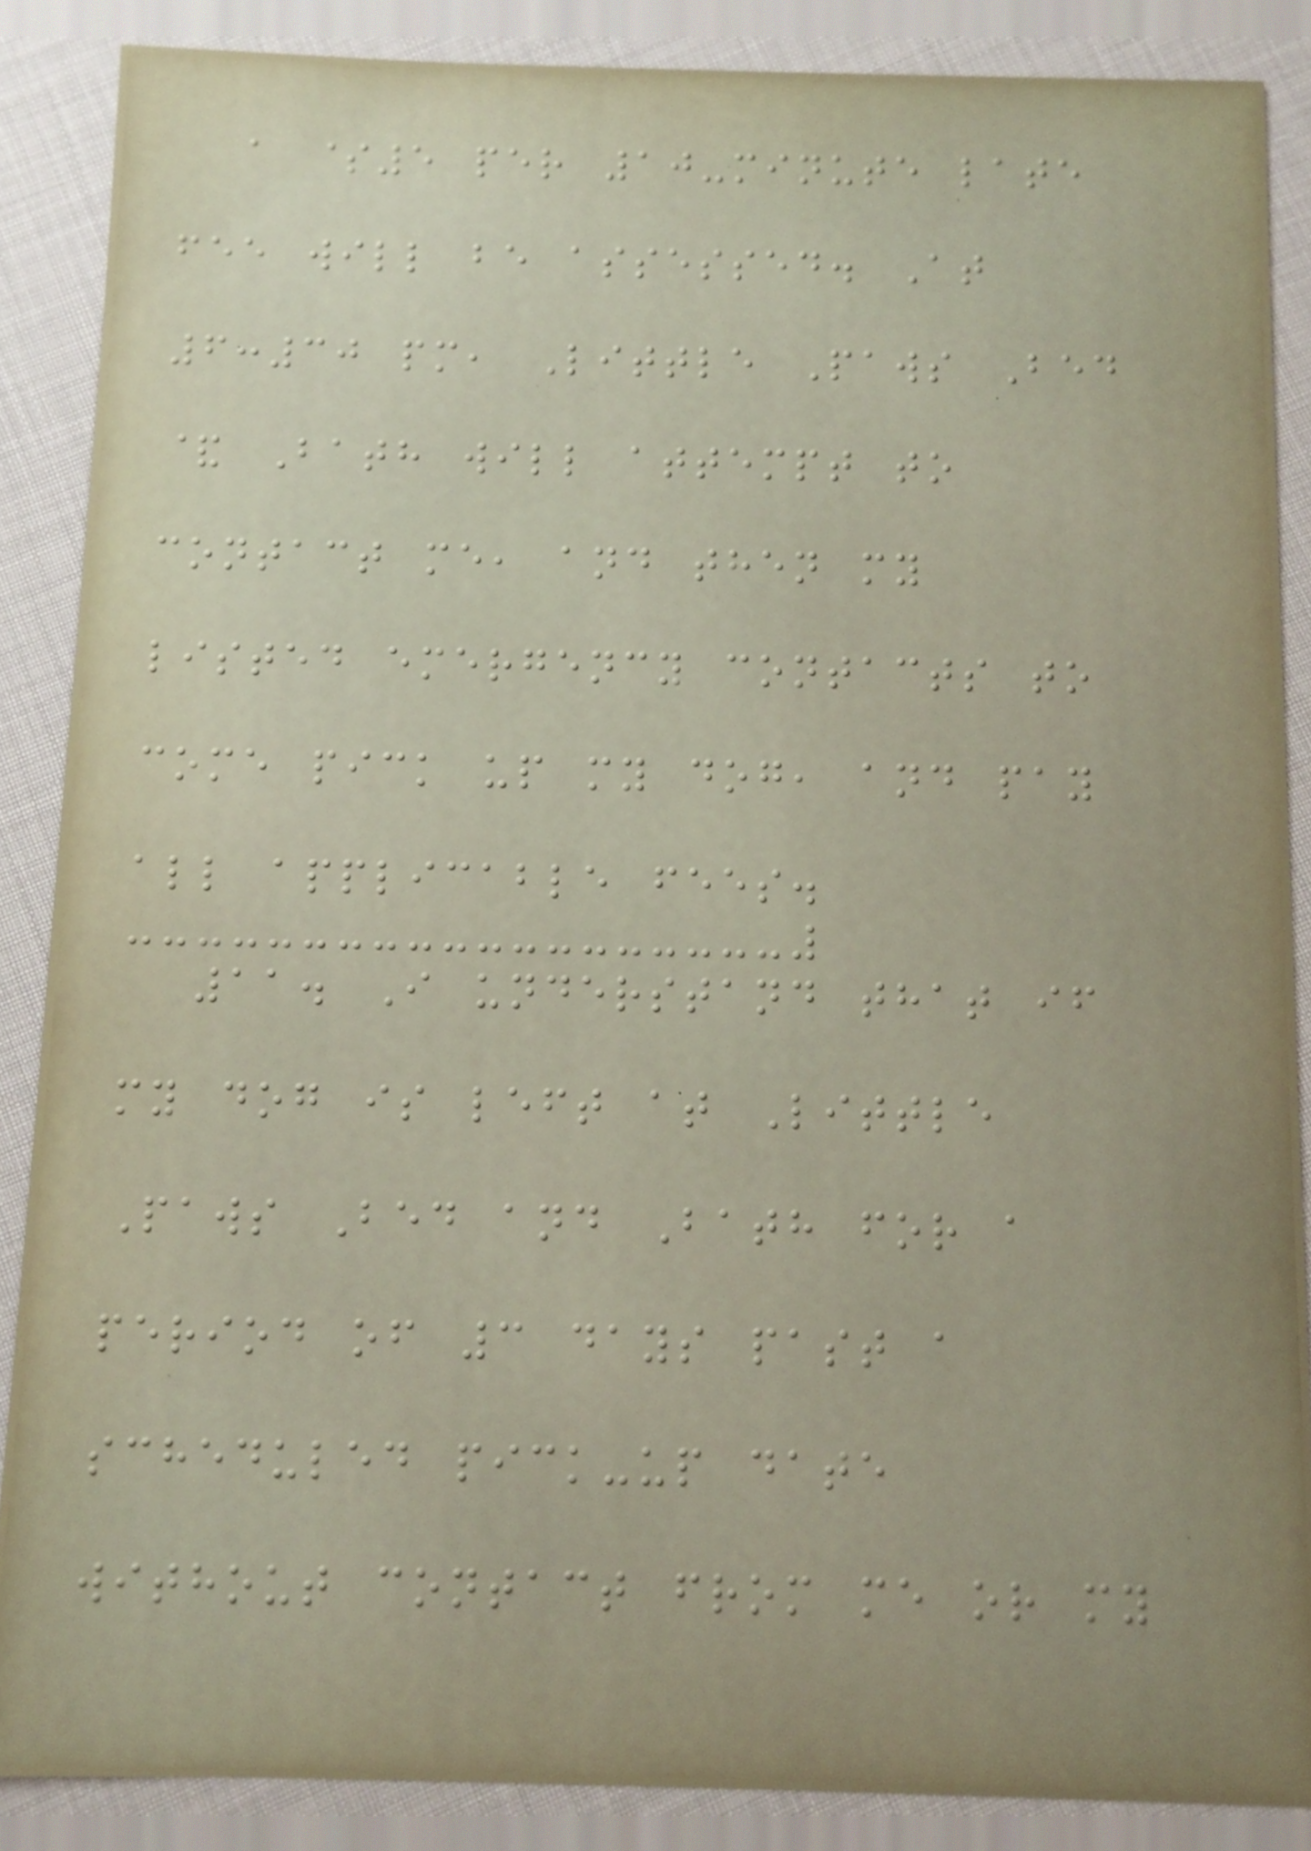a $5 per 10-minute late
fee will be assessed. At
6:30 pm, Little Paws Bed
& Bath will attempt to
contact me, and then my
listed emergency contacts to
come pick up my dog, and pay
all applicable fees.
11. I understand that if
my dog is left at Little
Paws Bed and Bath for a
period of 3 days past a
scheduled pick-up date
without contact from me or my
